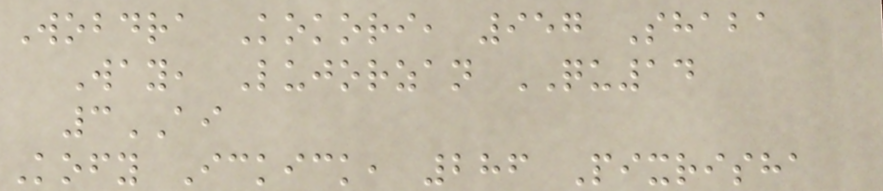Wobdra Kokori, 957 Shaba
Way, Lujorzan QU14
3AI
Kofy Ickick, 286 Pixrisha
